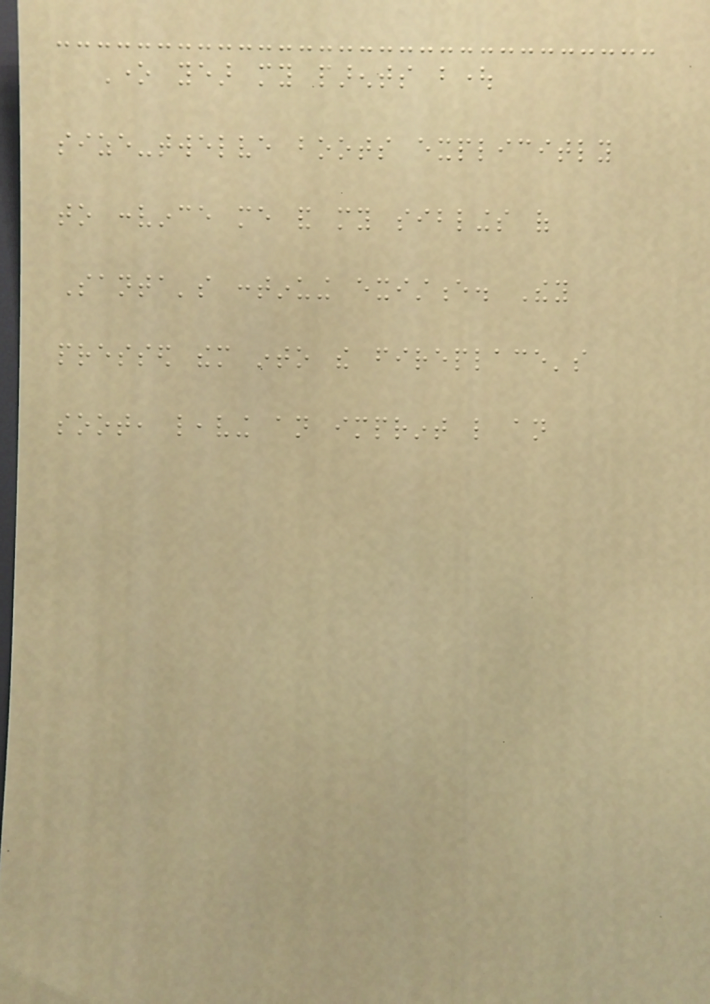One year my parents bought
size-twelve boots explicitly
to convince me and my siblings of
Santa's continuing existence. They
pressed them into the fireplace's
soot, leaving an imprint like an
